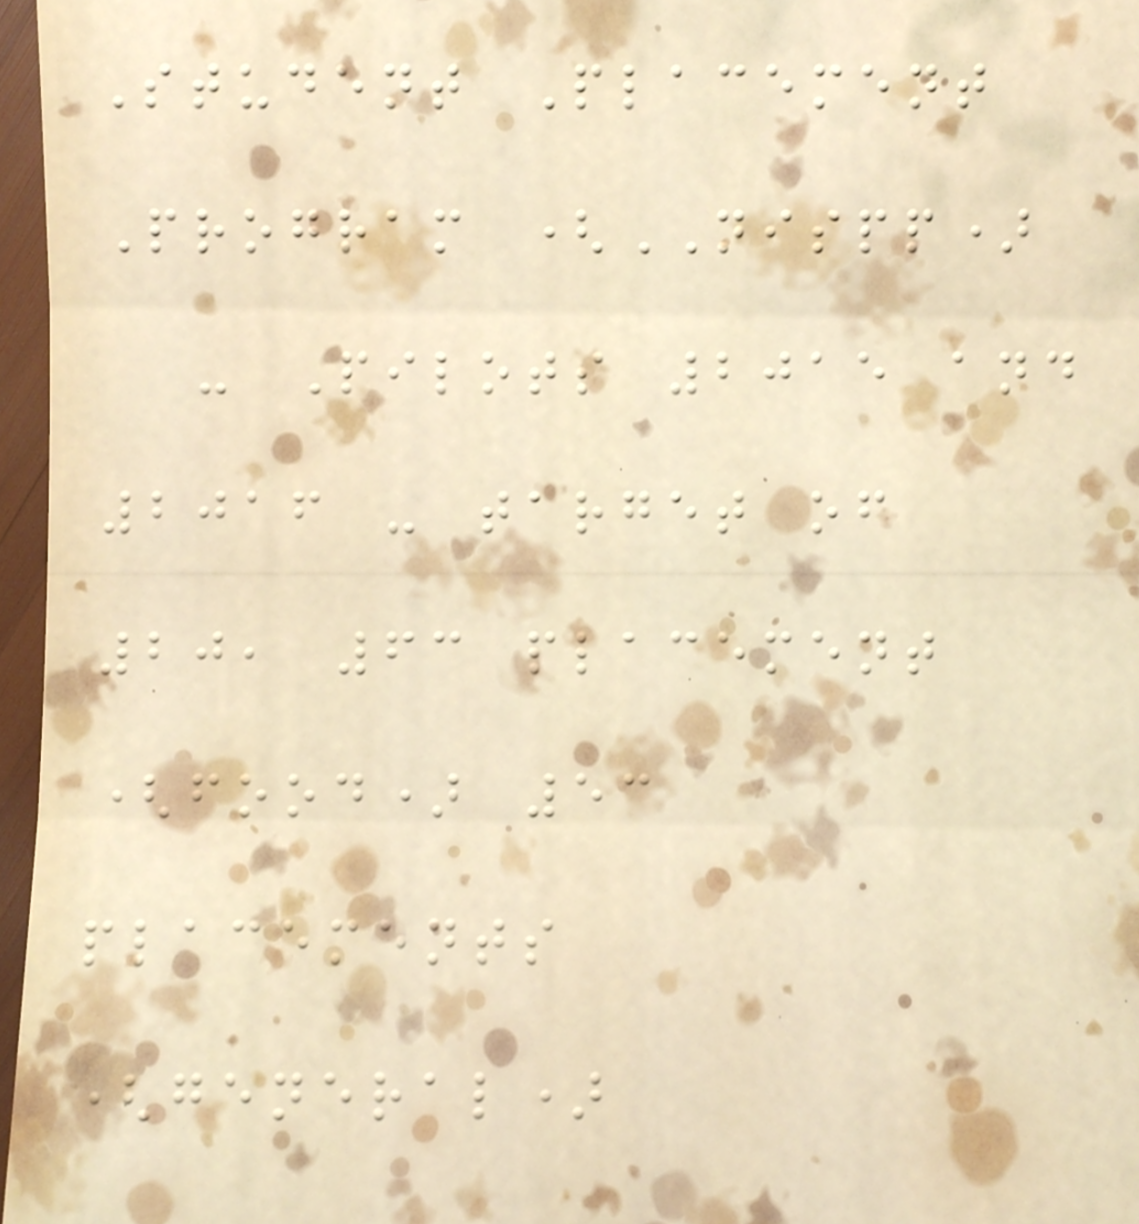Student Placement
Program (NISPP)
- Pilots 2015 and
2016 - target of
20, 63 placement
(food) 53
placements
(general)
